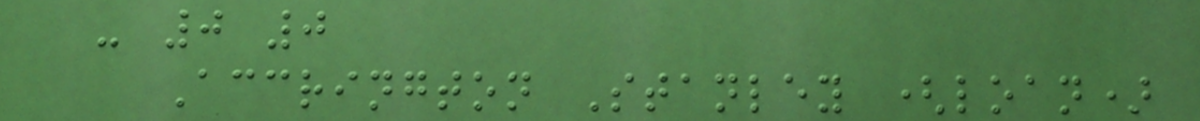- 0 0
Accrington Stanley (loan)
